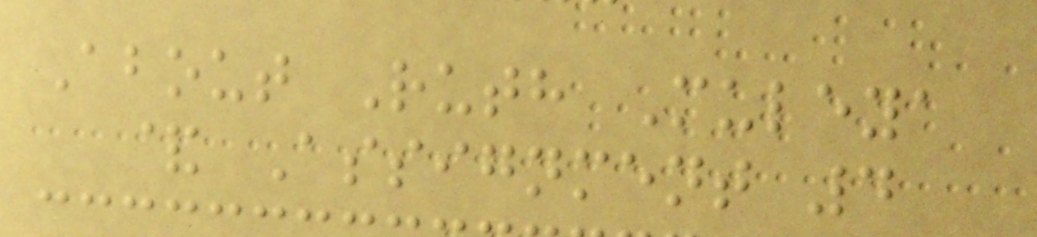About Ruth Muleya
& Assignment 4
